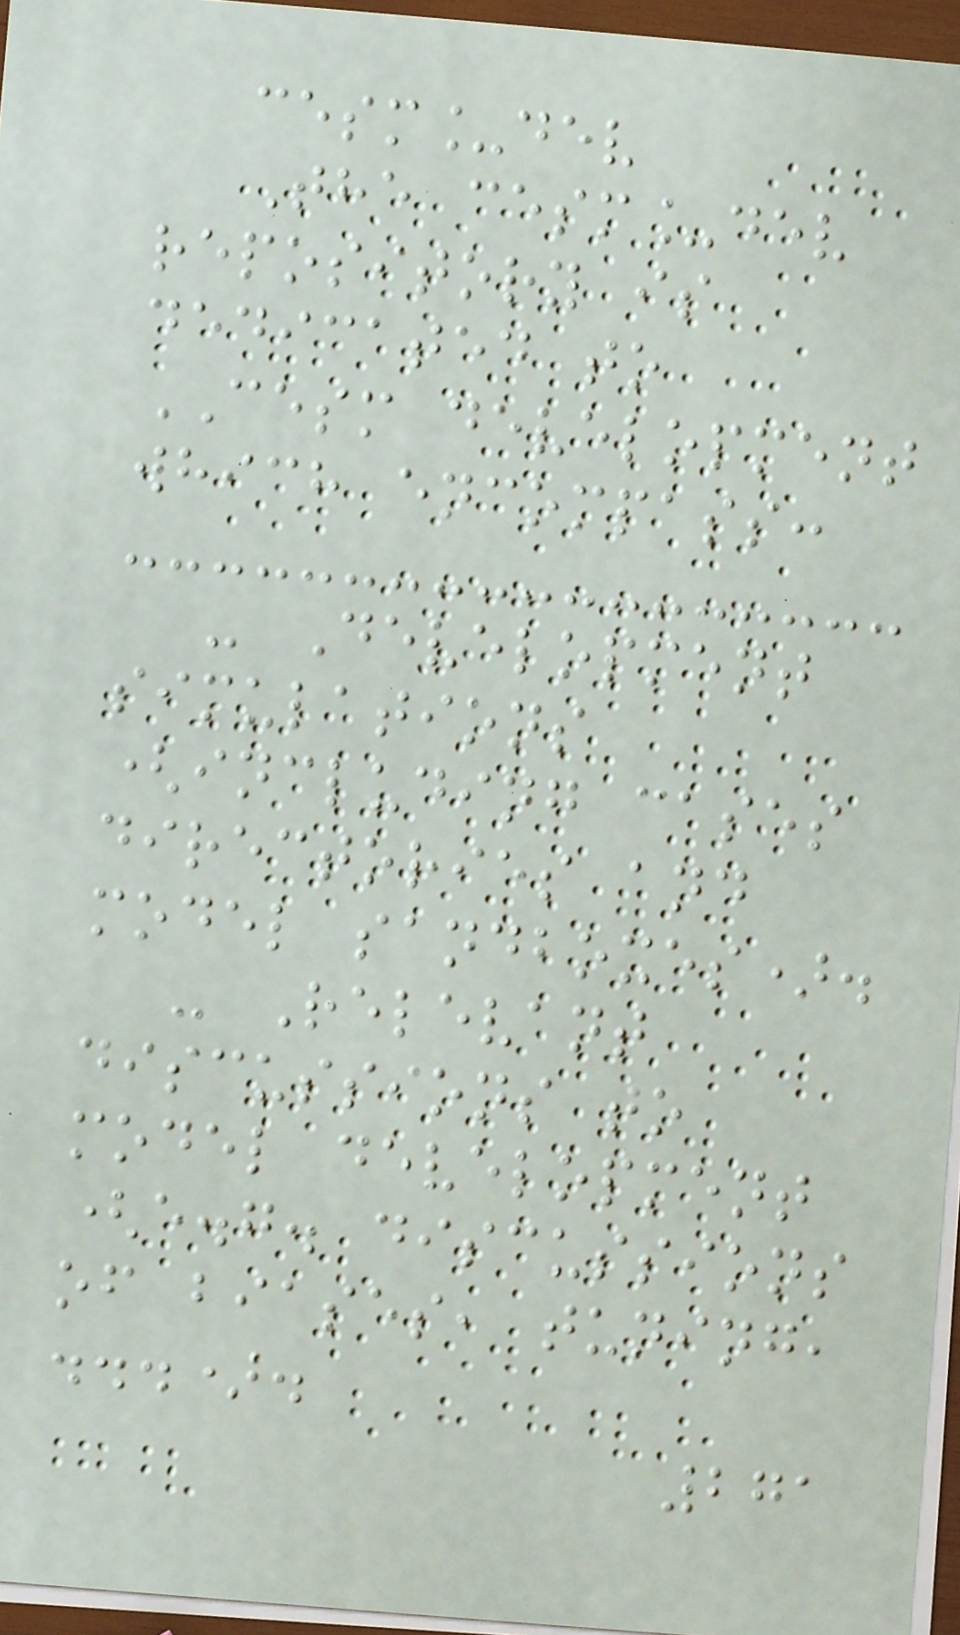cesm_dev
The cesm_dev
repository is
dedicated to
CESM development
which encompass:
- Development
simulations
(including cases
directories and
model sandboxes).
- Relevant
discussions to
model development
(e.g. discussions
of biases, tuning,
...).
271
